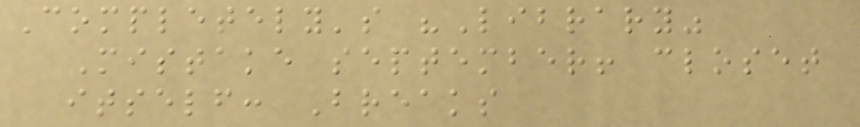Completely's "Library"
Mistake september! closet
itself: Breaks
